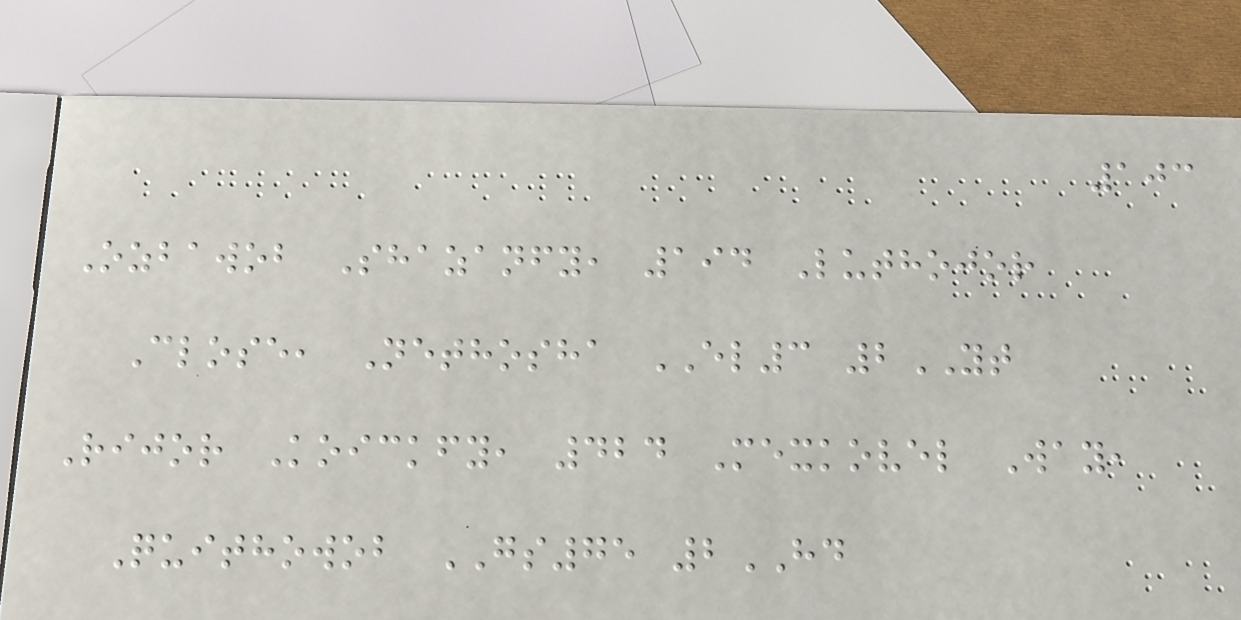103
Ozbawob Shazanfy, 194 Luthojor
Close, Nethosha EL3 2YT
Rijor Koickfy, 424 Mexkovel Way,
Quithowob GS75 2HD
